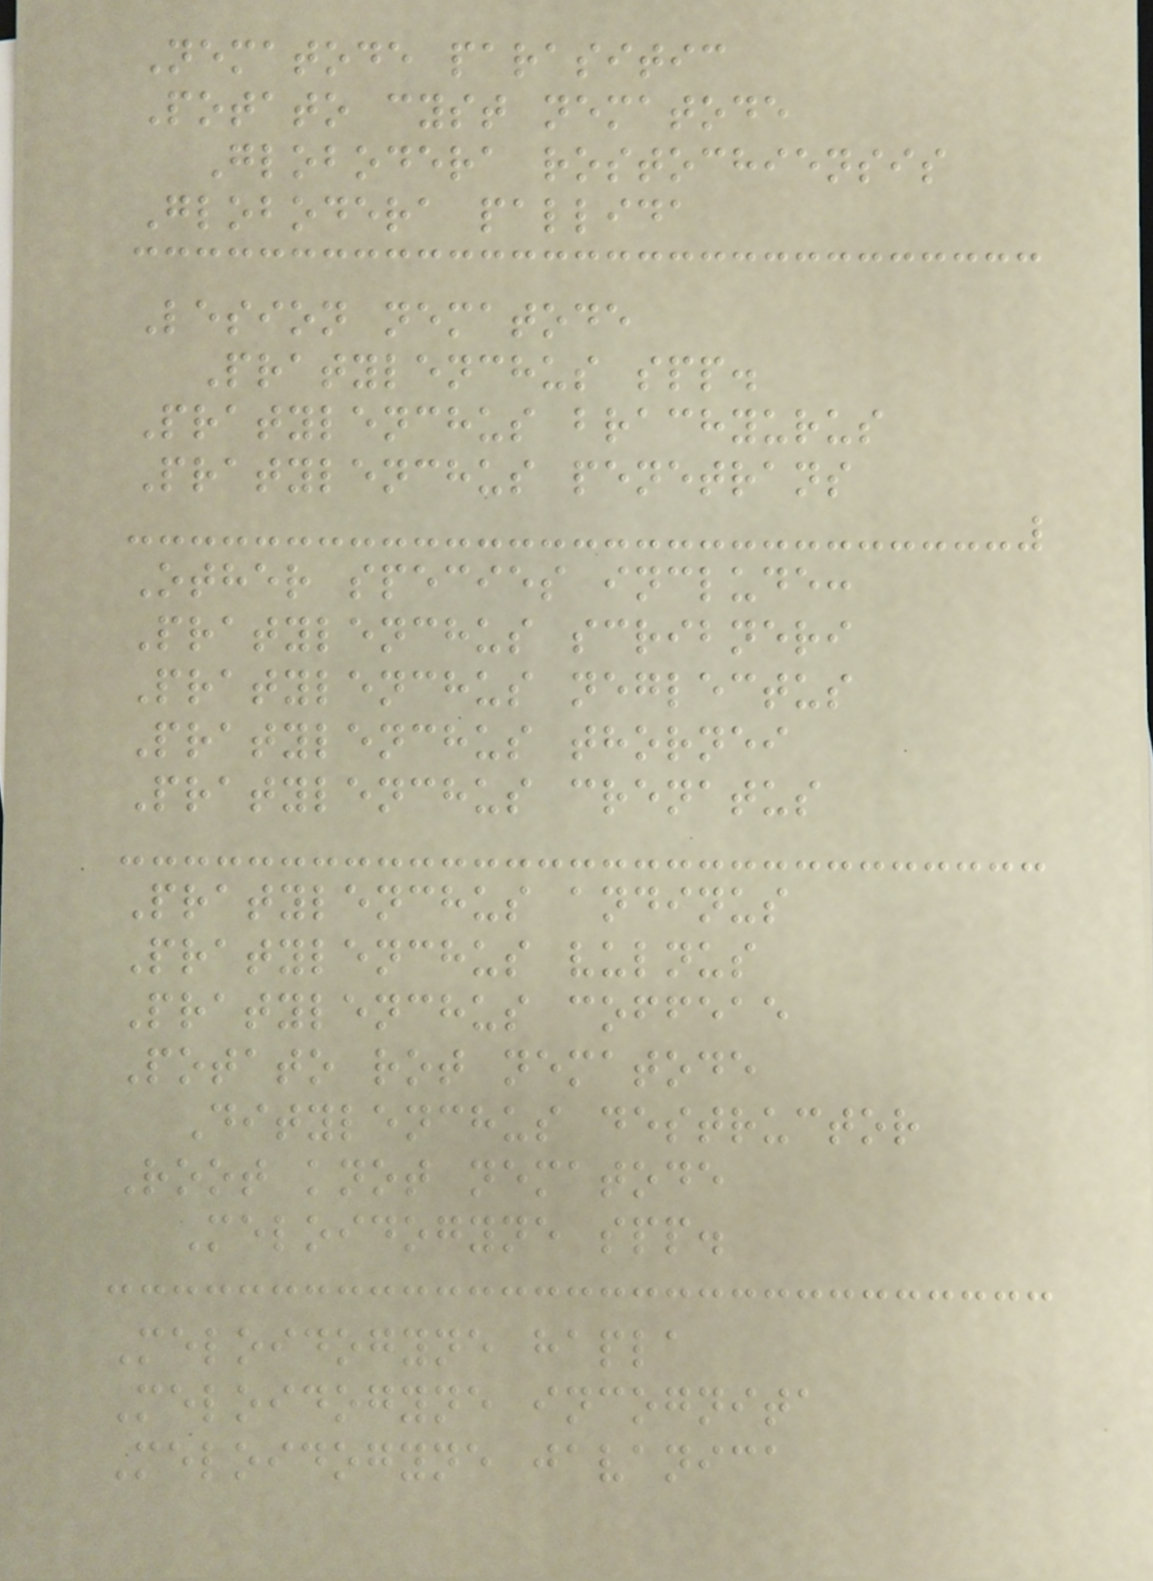Nematode parasitic
Potato cyst nematode
Globodera rostochiensis
Globodera pallida
Lesion nematode
Pratylenchus spp.
Pratylenchus brachyurus
Pratylenchus penetrans
Other species include:
Pratylenchus scribneri
Pratylenchus neglectus
Pratylenchus thornei
Pratylenchus crenatus
Pratylenchus andinus
Pratylenchus vulnus
Pratylenchus coffeae
Potato rot nematode
Ditylenchus destructor
Root knot nematode
Meloidogyne spp.
Meloidogyne hapla
Meloidogyne incognita
Meloidogyne javanica
